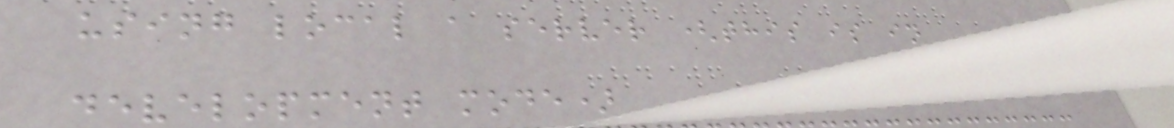using local a server (this is in
development mode)
